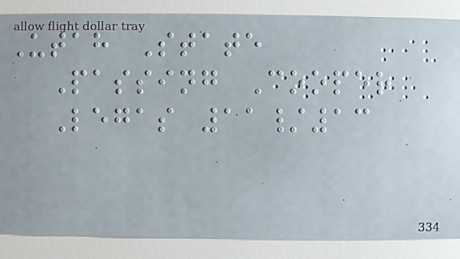Utah State
Passing Cooper
Legas 11/13
